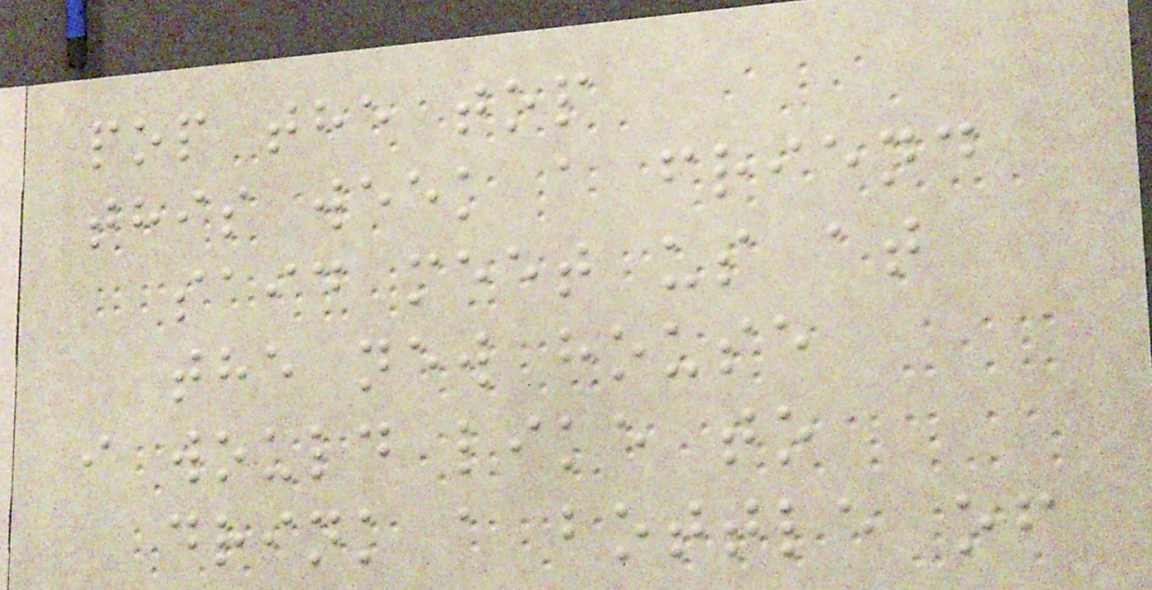pop the top
this week a friend
said meet us at
the new house
i would like to
drink a bottle of
